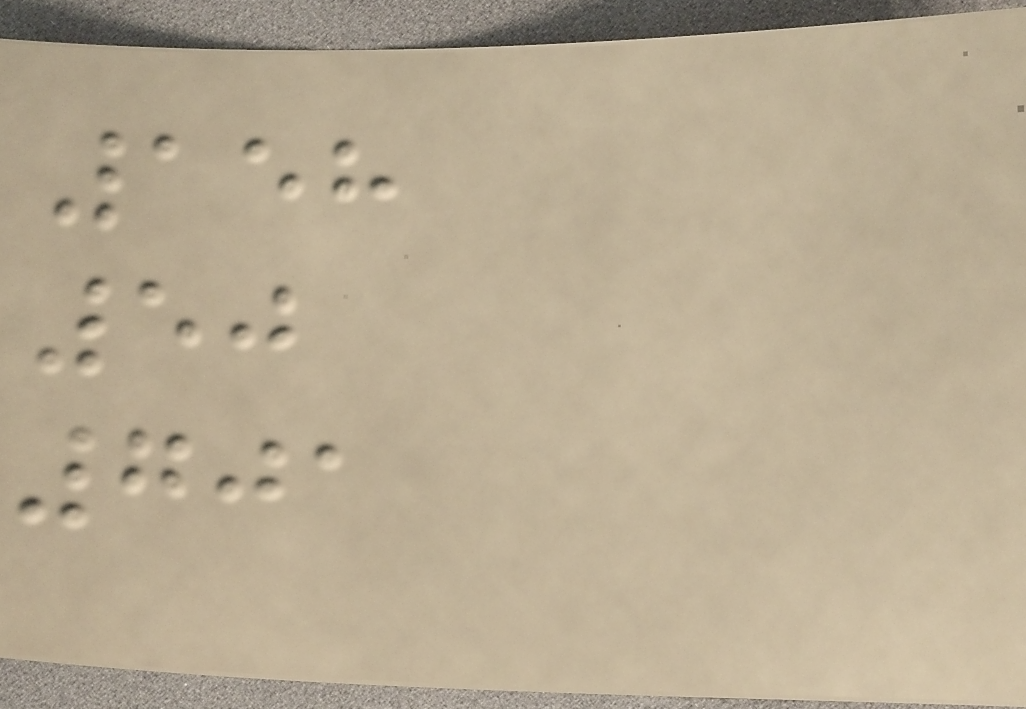158
50
701
